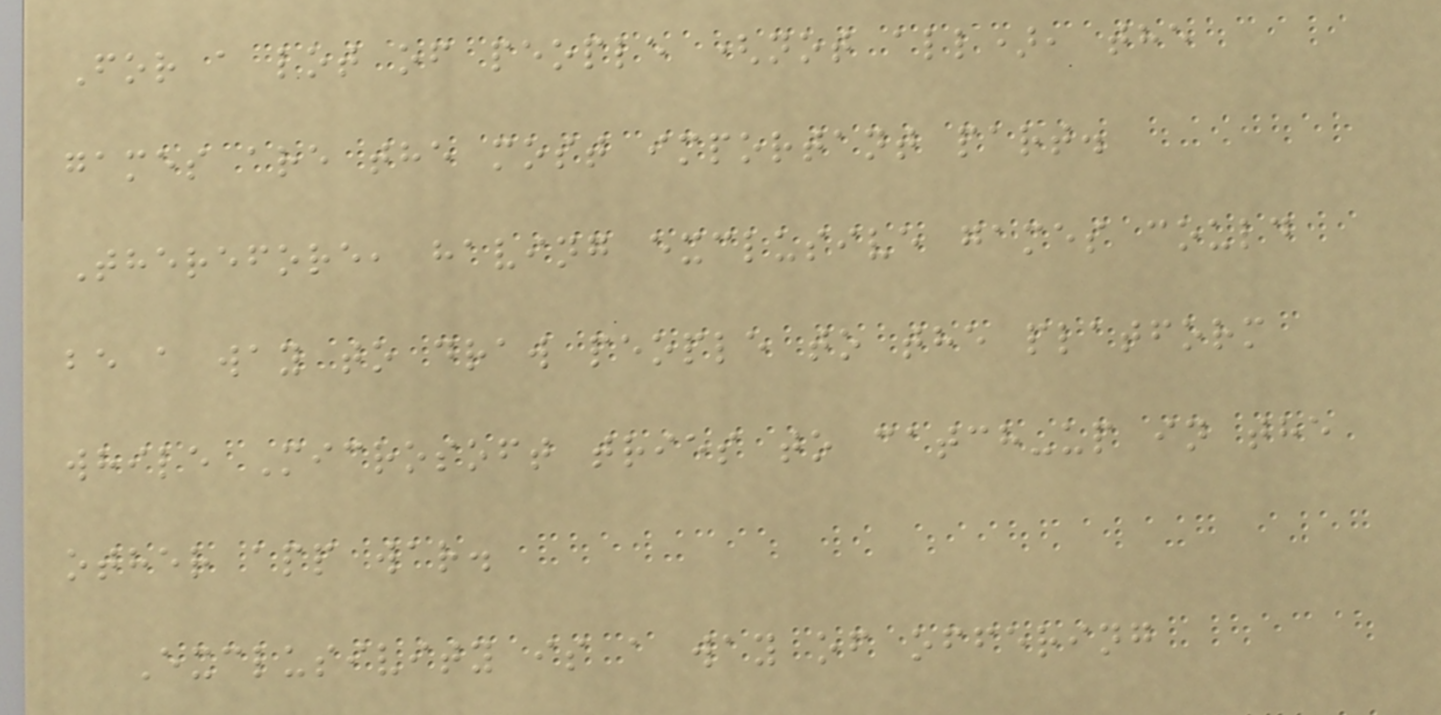For a lot of people (not all), the
games are the most important part.
Therefore, having exclusive games could
be a way to draw people to the platform
while Microsoft tries to catch-up in the
other app war.
Exclusivity is a way of offering
